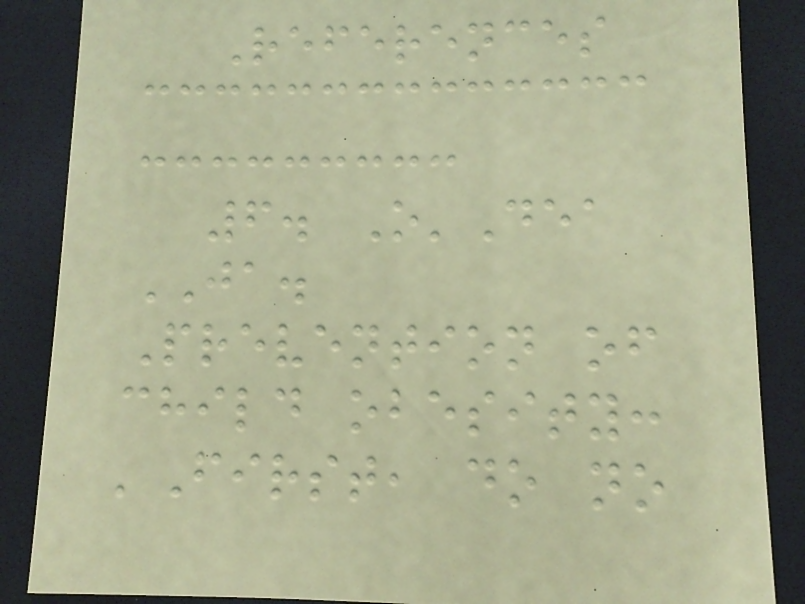References
6. O'Dea
JA.
Prevention of
child obesity:
'First, do no
